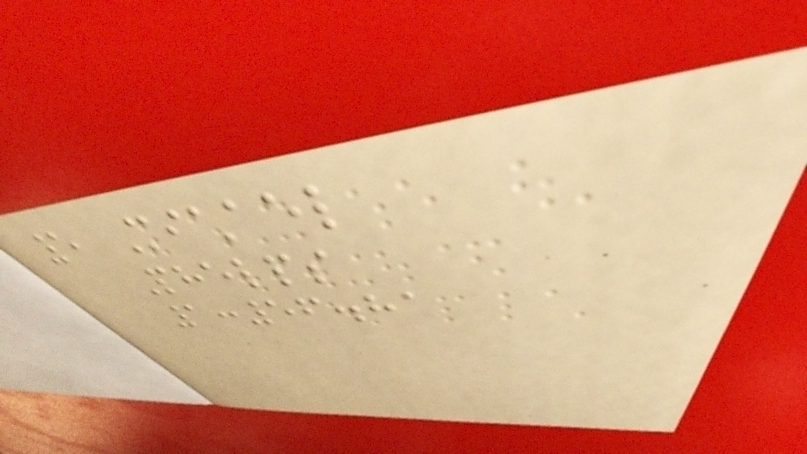5 Michael
Phelps
1:56.81
